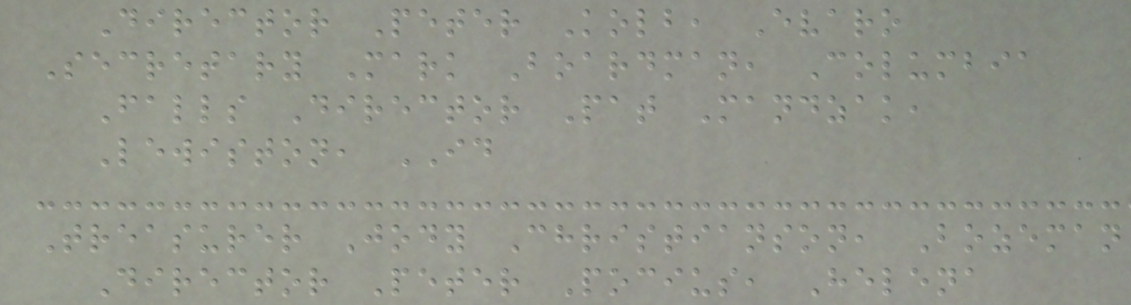Director Peter Kolb, Evaro
Secretary Mark Boardman, Columbia
Falls Director Pat Mandzak,
Lewiston, ID
Treasurer Jody Christianson, Bozeman
Director Peter Pocius, Helena
